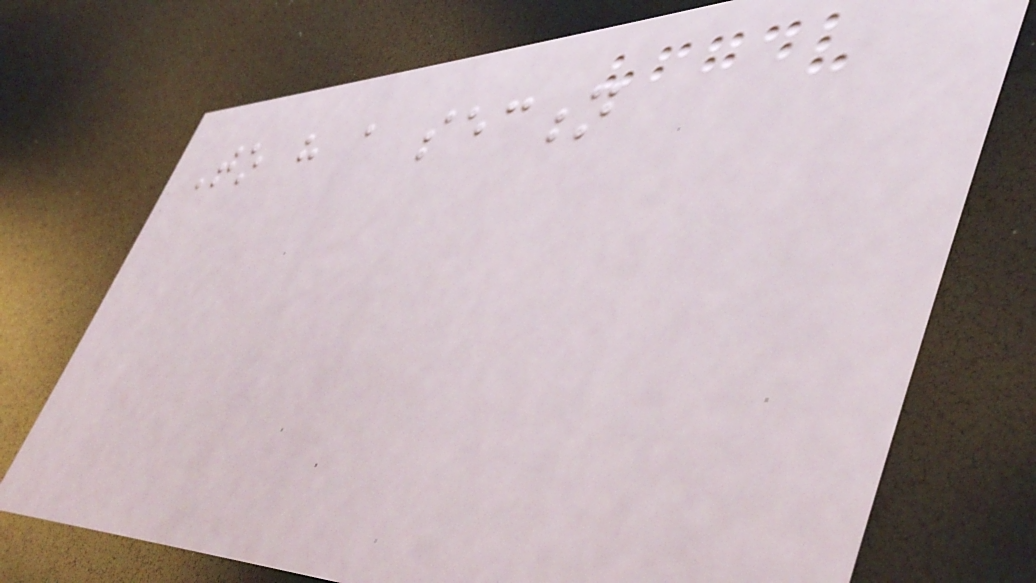To have a section
